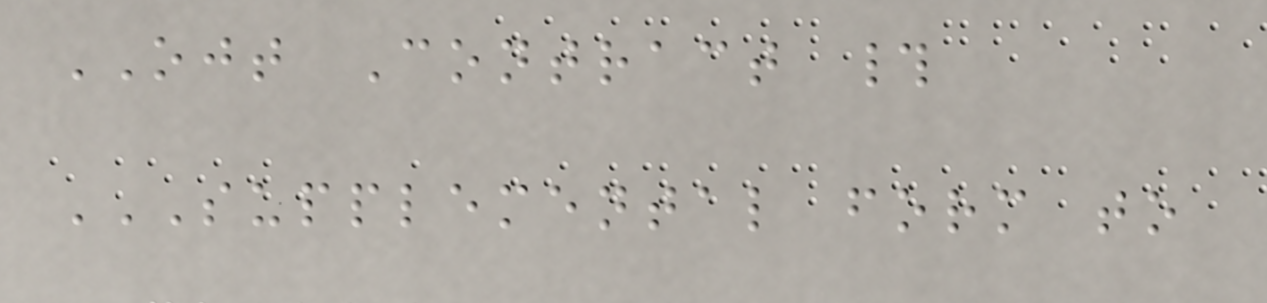OJT Contract #
SUPPLEMENTAL FORM TO
